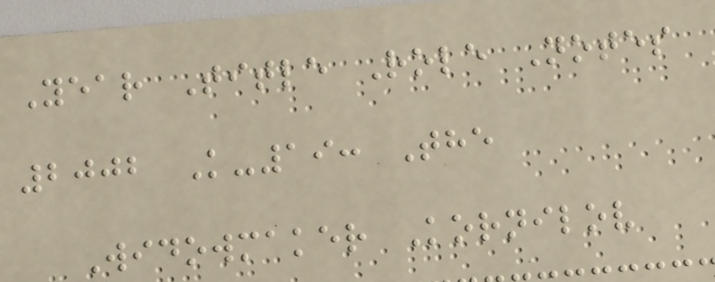Year Title Role Notes
2002 K-19: The
Widowmaker Kornilov
